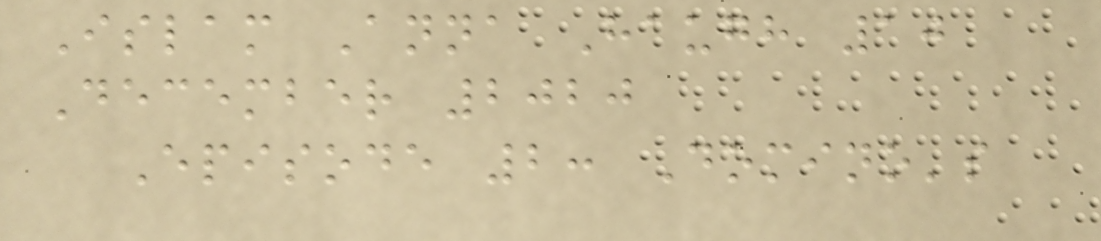Islam Anna Haugh 10
December 2020
Episode 2: Domino's
